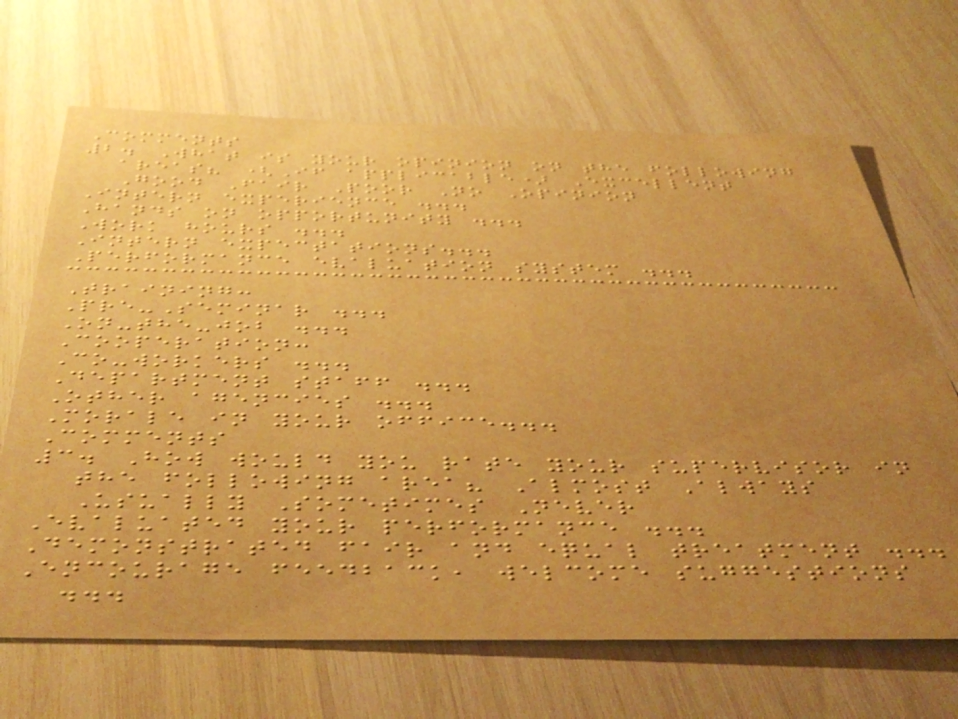Comments
2. What is your opinion on the following
areas? (If applicable) Excellent
Good Fair Poor No Opinion
Intern experience ...
Hands on opportunity ...
Work hours ...
Intern expectations...
Performance evaluation system ...
Training:
Pre-Seminar ...
On-the-job ...
Cooperation:
Co-workers ...
Department staff ...
Other agencies ...
Morale in your office...
Comments
3. How would you rate your supervisor in
the following area? Almost Always
Usually Sometimes Never
Evaluated your performance ...
Demonstrated fair and equal treatment ...
Encourage feedback, welcome suggestions
...
